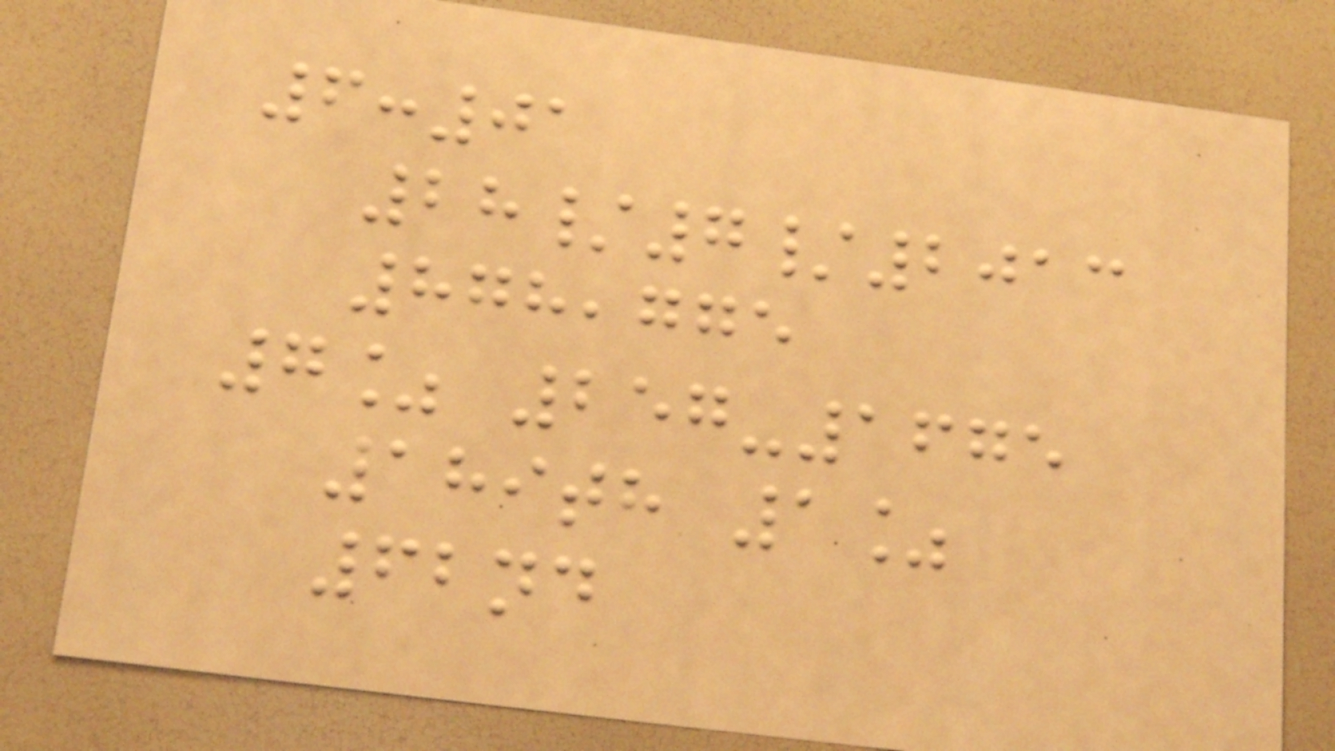6:01
28/7/2013
878,775
7% 257-1675
189th 1%
62nd
